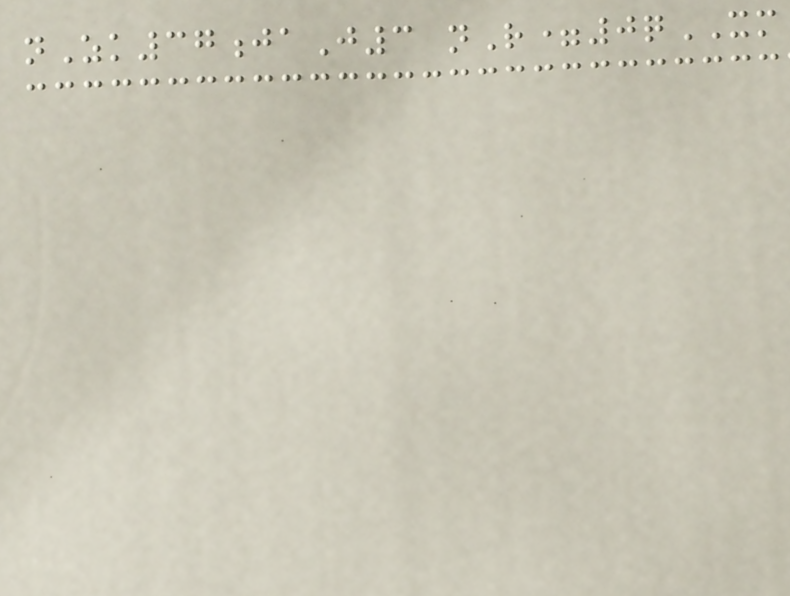nZk37jaJ3 nR=0qXM
